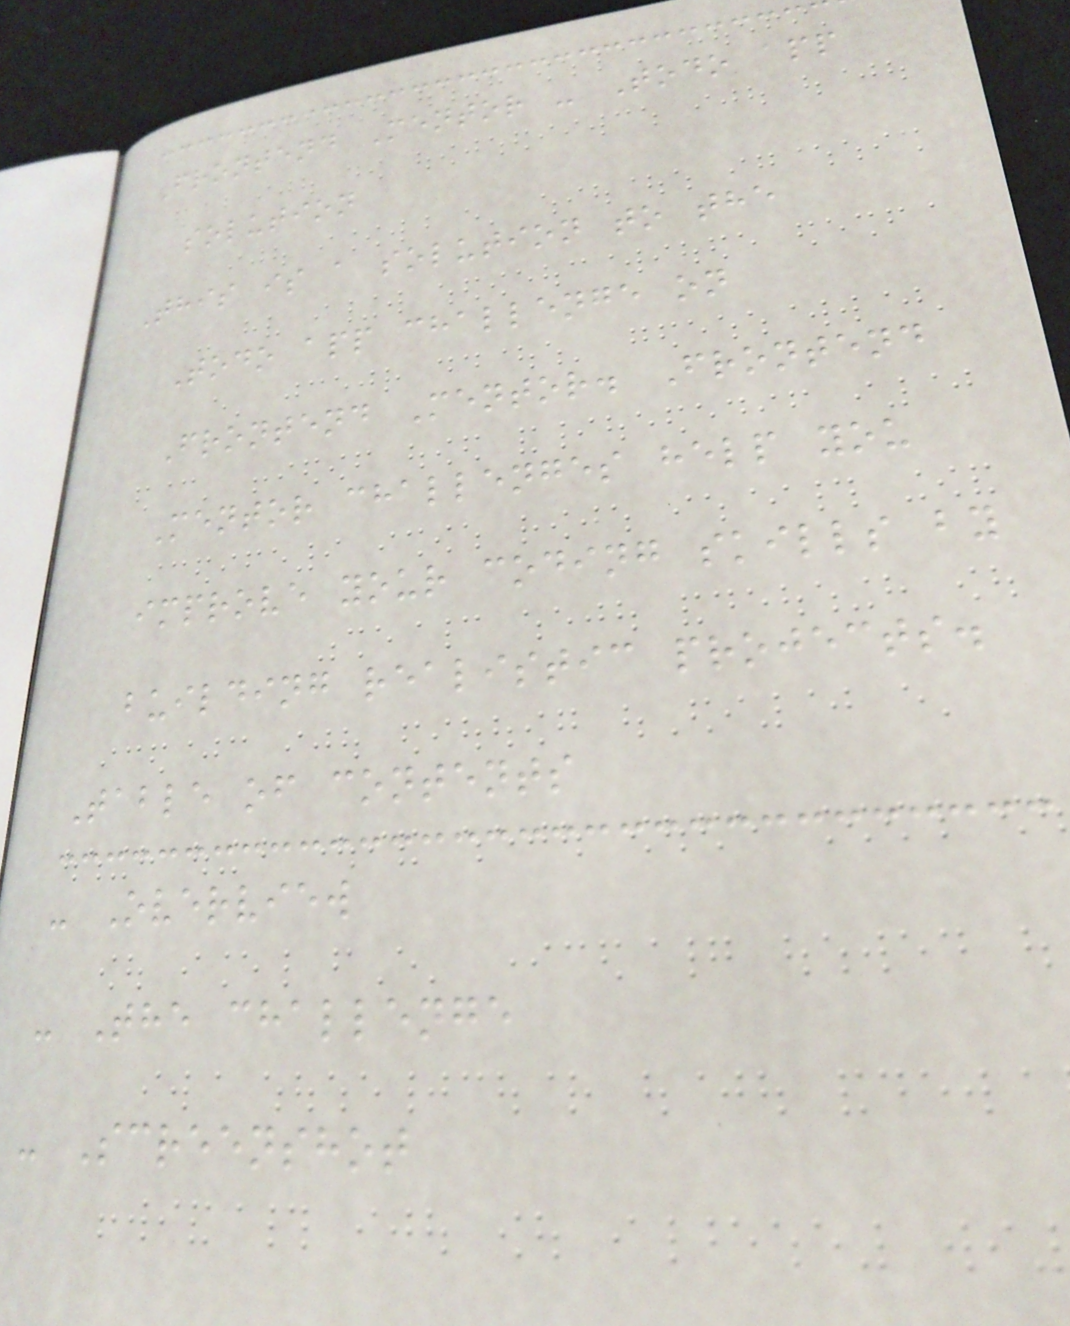Frontend Mentor - Todo app
solution
This is a solution to the
Todo app challenge on
Frontend Mentor. Frontend
Mentor challenges help you
improve your coding skills by
building realistic projects.
Table of contents
- Overview
- The challenge
- Screenshot
